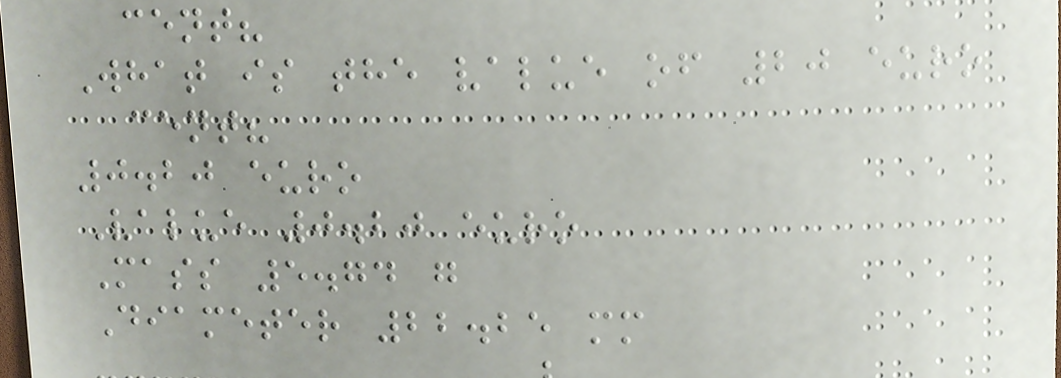cent?
What is the value of 20 euro
cent?
0.20 euro
Value 0.20 euro
Mass 5.74 g
Diameter 22.25 mm
